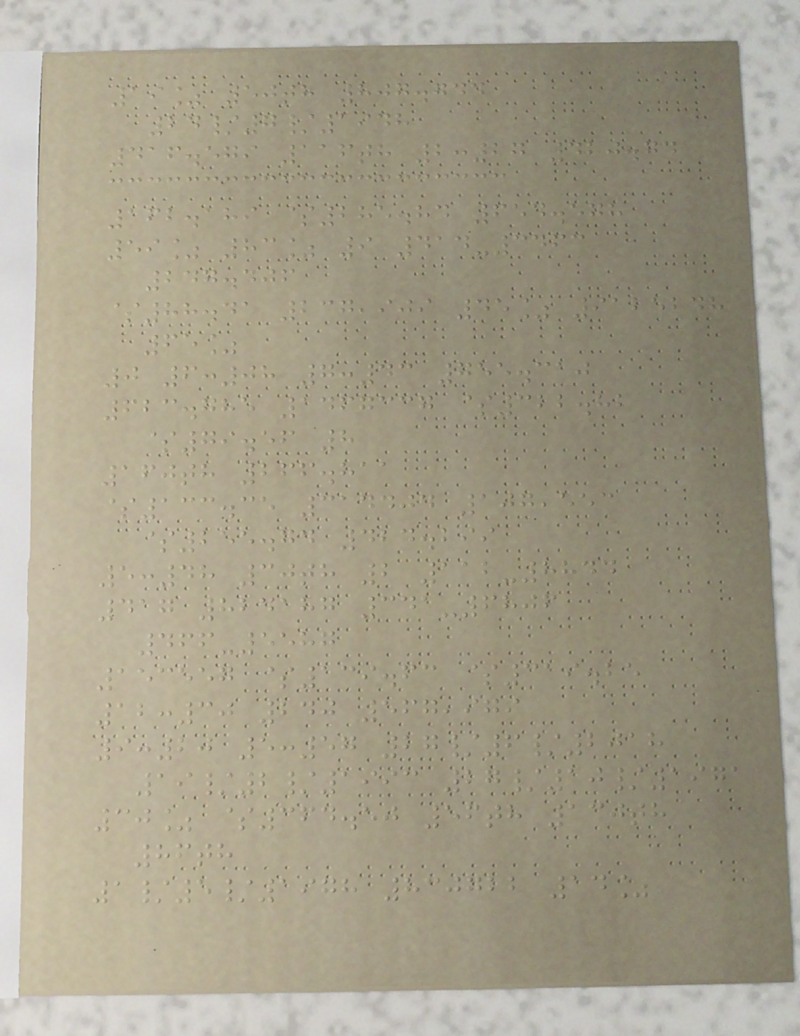19% 50th 807.744
24/7/1948
416.579 116th 2:27 420.74
162.189 $285.84 654.578
59% 83% 9 414-3463
247.406
$88.41 237,909 45% 9125248
65%
0 6:08 7:43 755.310
623.785 1467337 $322.82
$79.56 8
160th 266.811
$133.35 314404 107,553
$255.74 424.299
5:48 30th 2 112-8844
417 824187 341-6806
466-5587
153557 $139.63 $319.25
12:30 240 567,979
9:20 5:57 27/6/2018
19/2/1993 27/10/1971
30% $364.50 56th 130th
86th
1/5/1978 830722 14%
